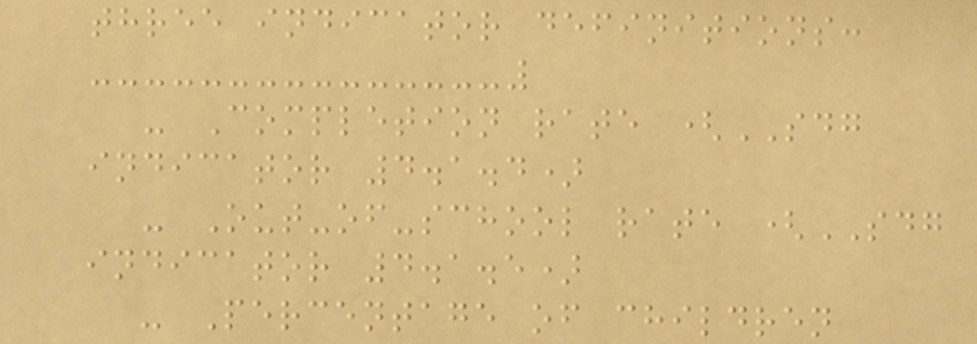three indicator definitions:
- Completion rate (SDG
indicator 4.1.4)
- Out-of-school rate (SDG
indicator 4.1.5)
- Percentage of children
